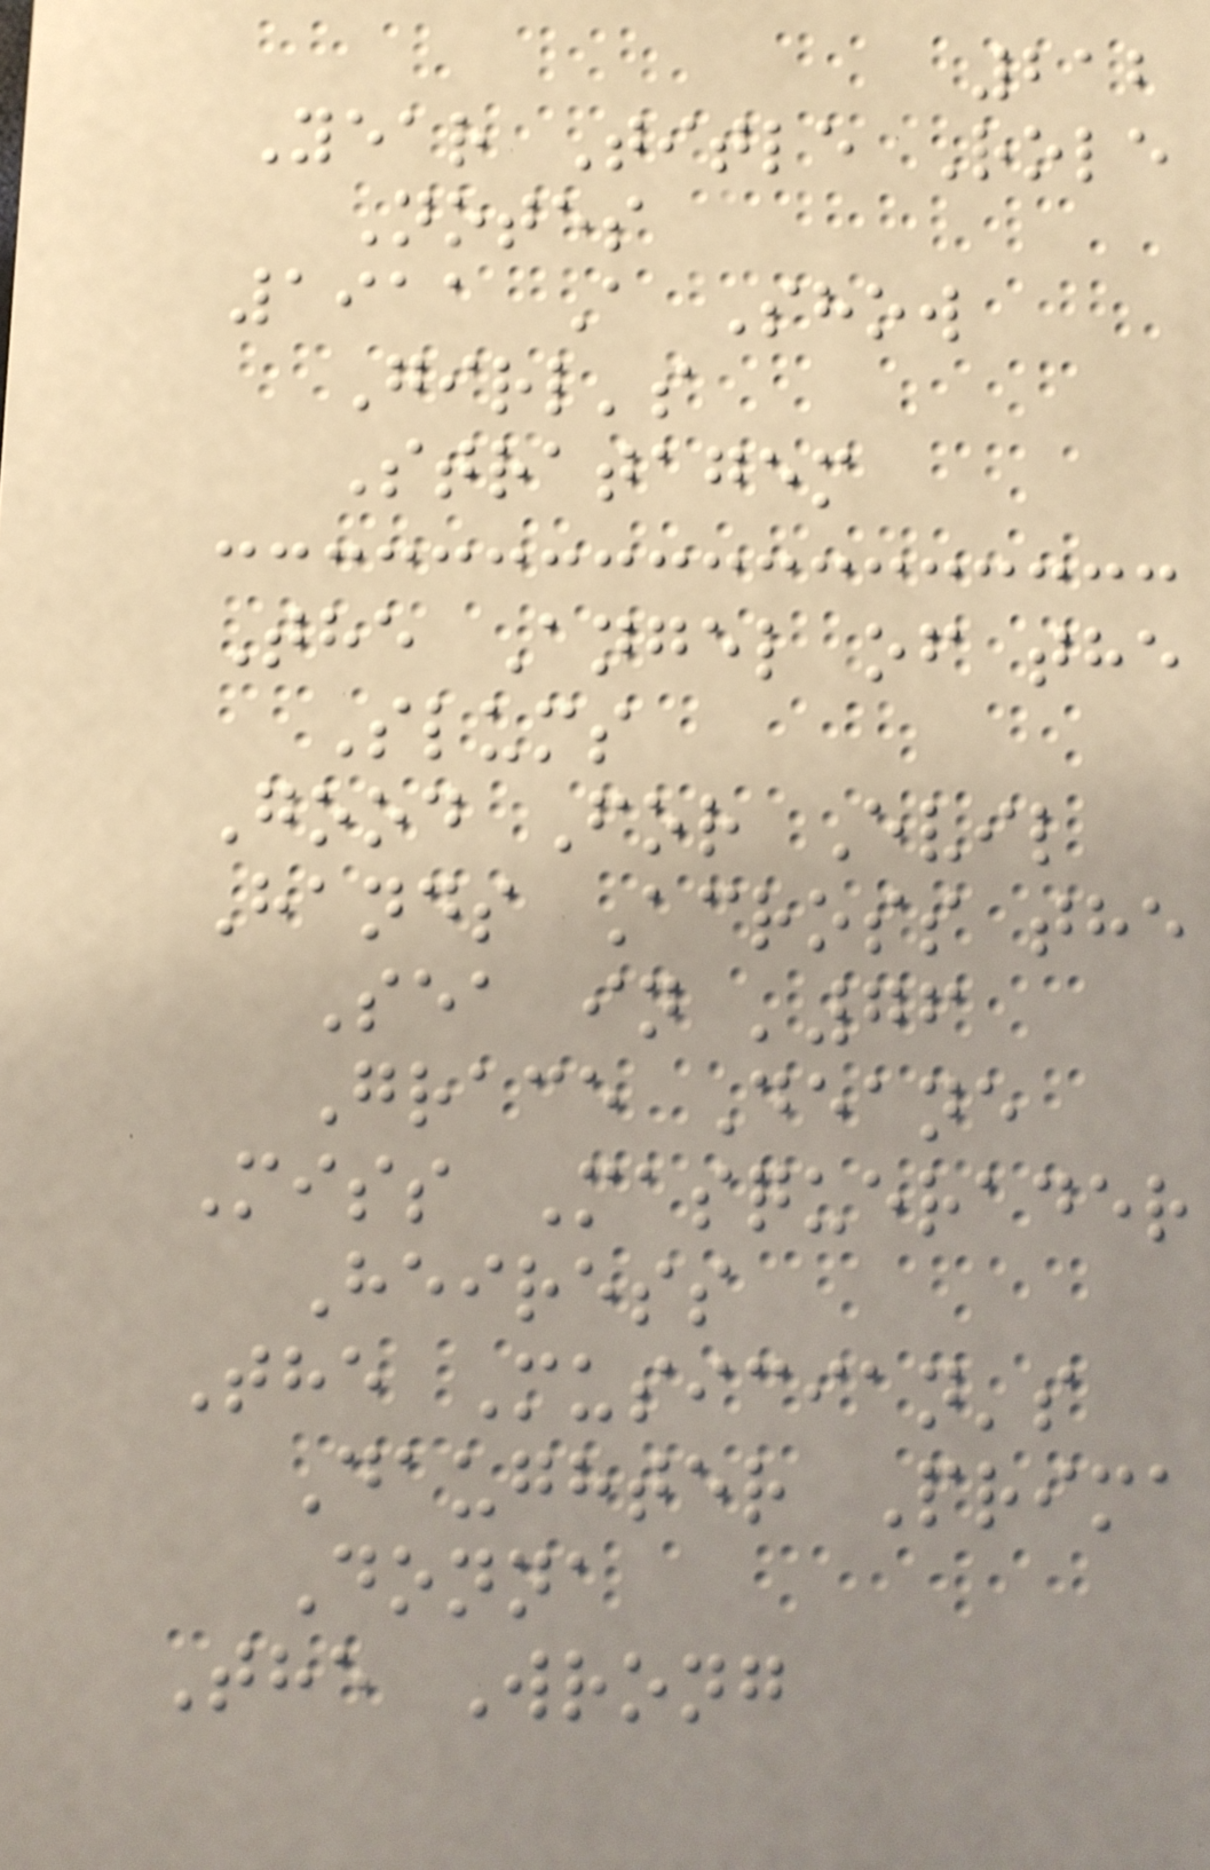212
Year Title Role
Notes
1911 A Show
Girl's
Stratagem
The Angel of the
Slums
Good For Evil
Hands Across the
Sea in '76
Grace Deane
Miss Masquerader
Heiress
The Musician's
Daughter Prima
Donna
The Wrong
